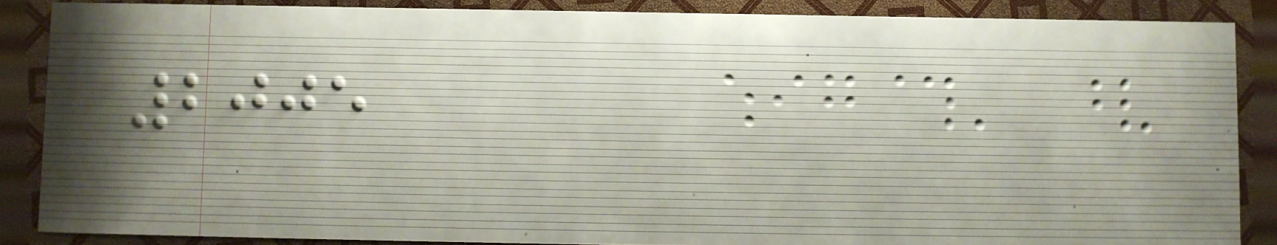2005
